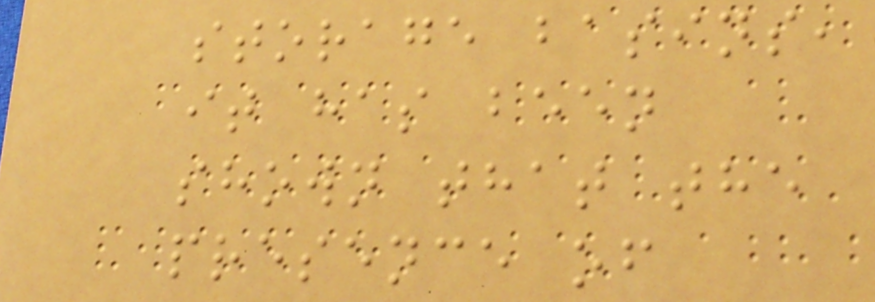storage basins,
it has been
shown that the
presence of
